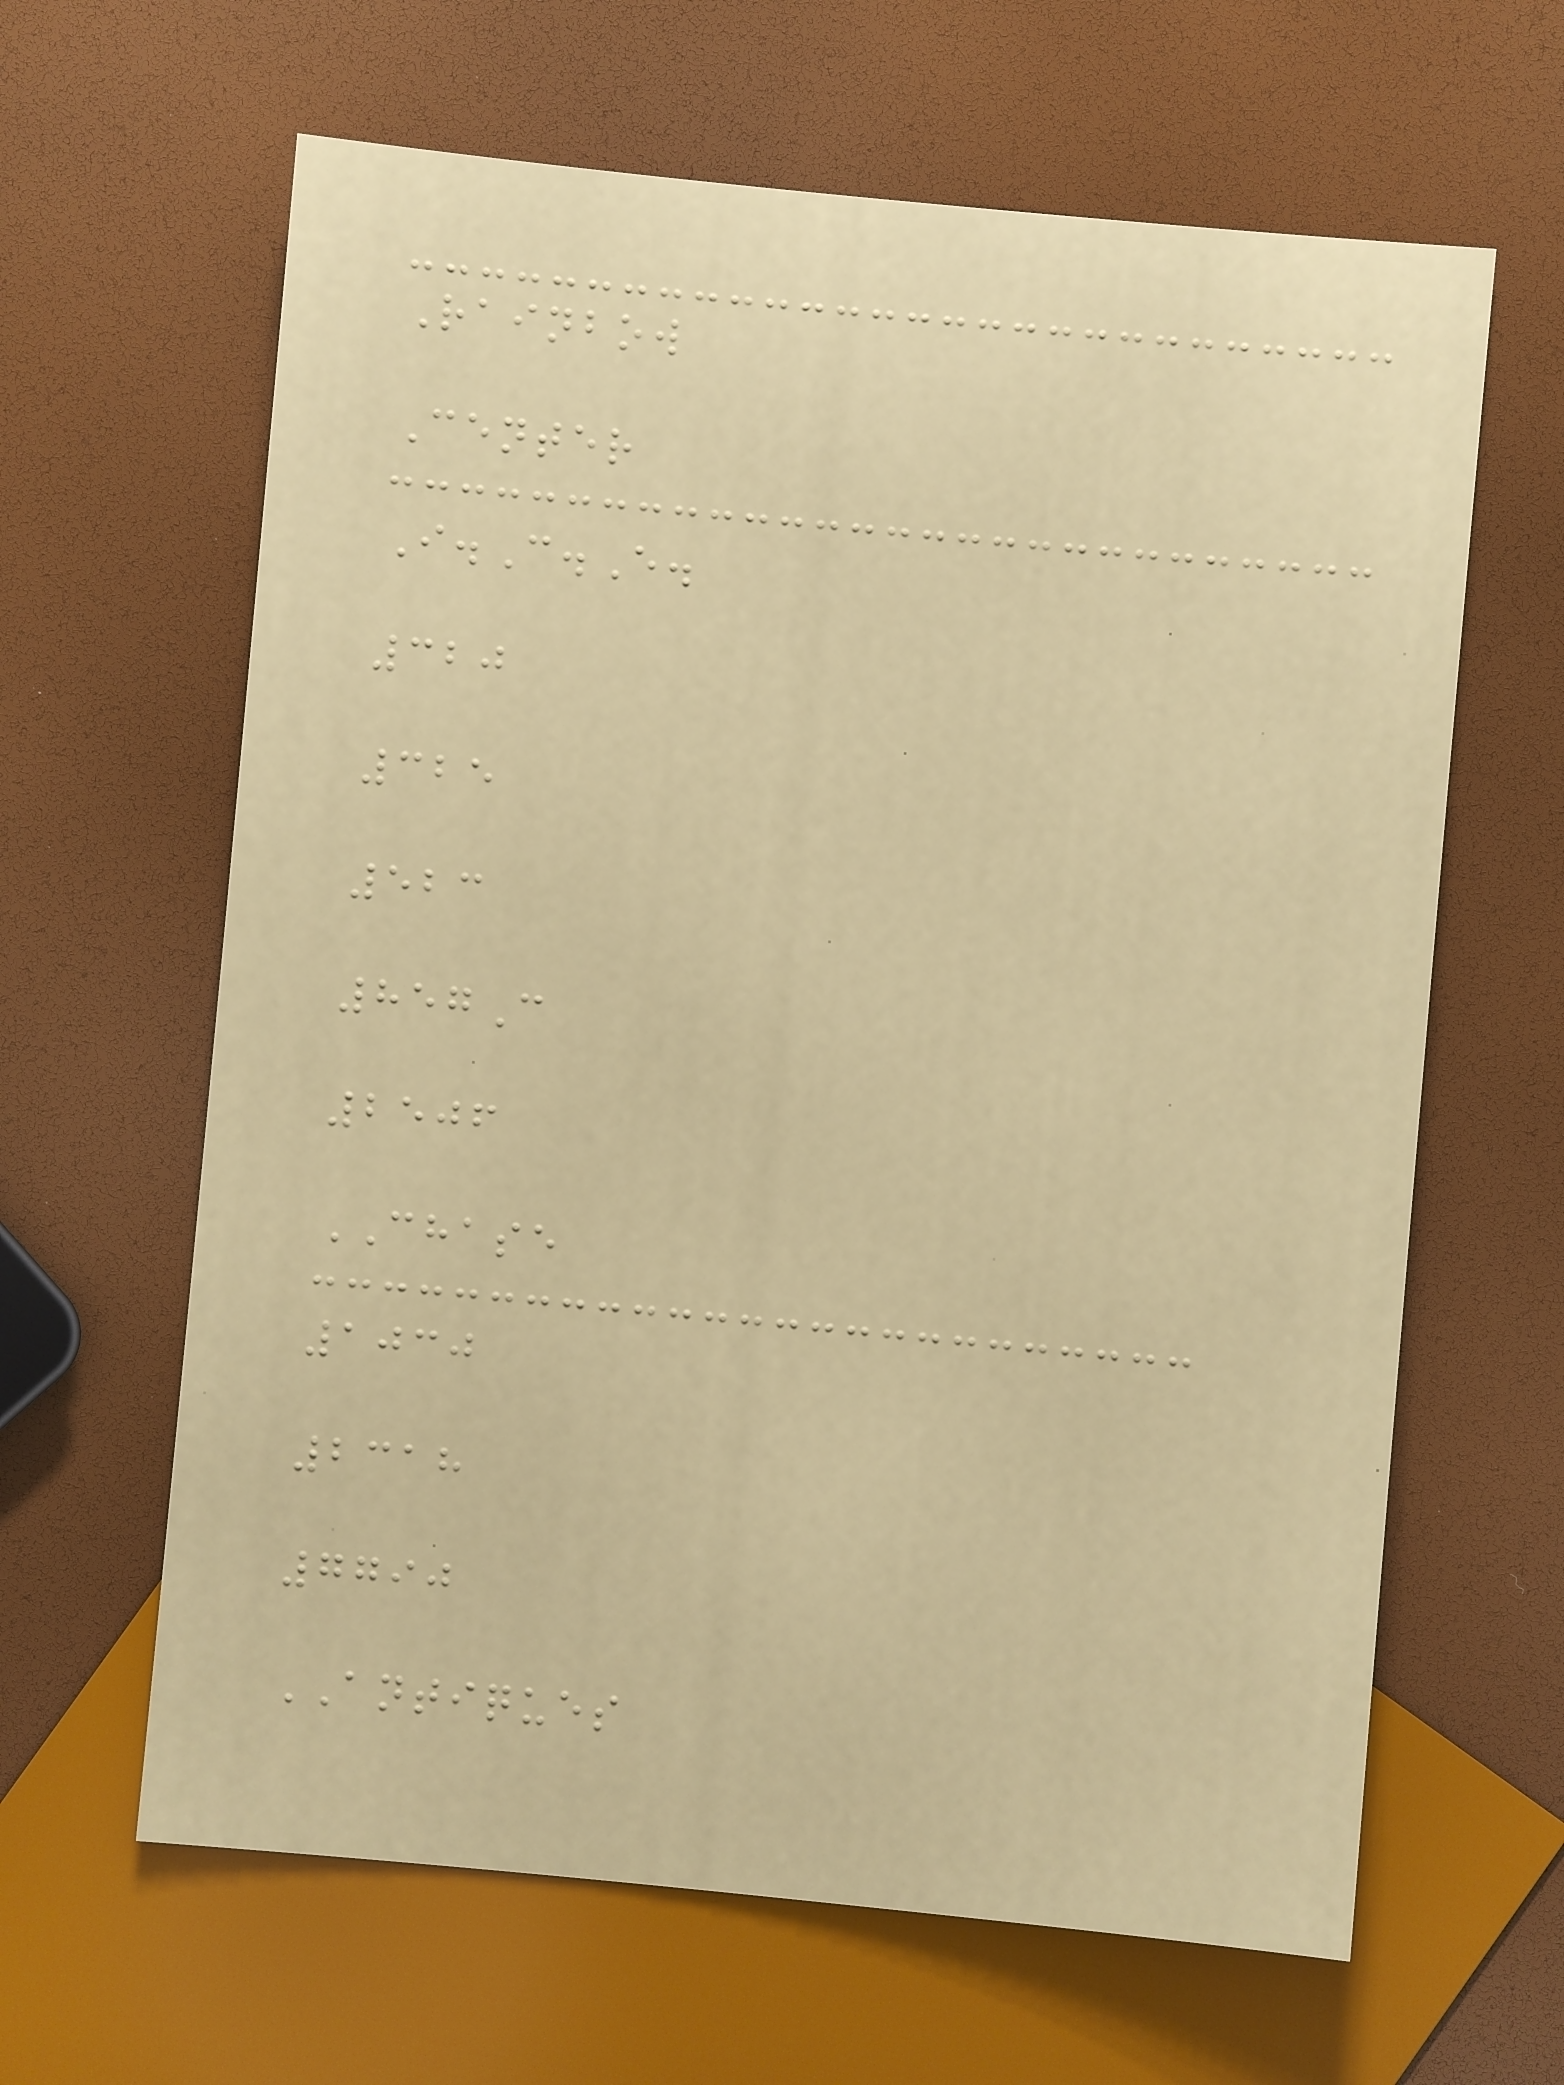Rainbow
Center
I.C.E.
320
325
523
857C
2506
CHASE
1030
2318
7790
ANTIQUES
